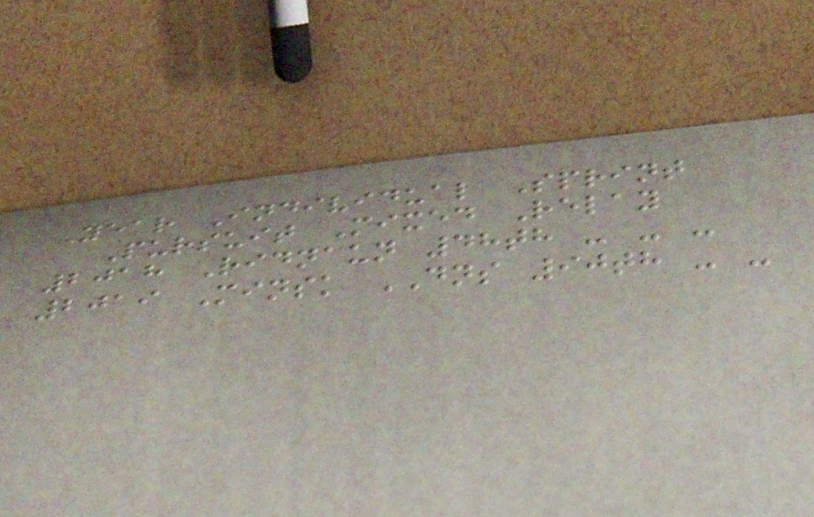Year Individual Sprint
Pursuit Mixed Relay
2018 Ridnaun 48th - - -
2019 Minsk DNS 90th - -
